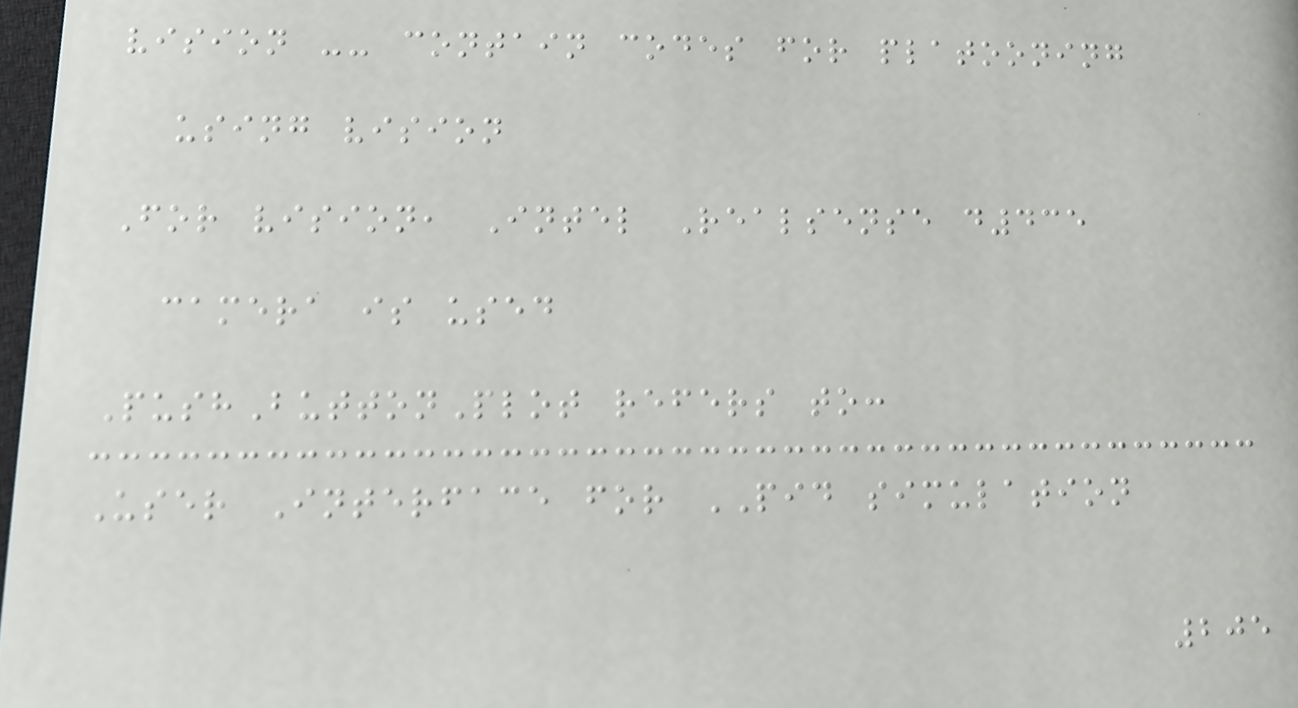vision -- contain codes for platooning
using vision
For vision, Intel Realsense d435
camera is used
PushButtonPlot refers to:
User Interface for PID simulation
205
